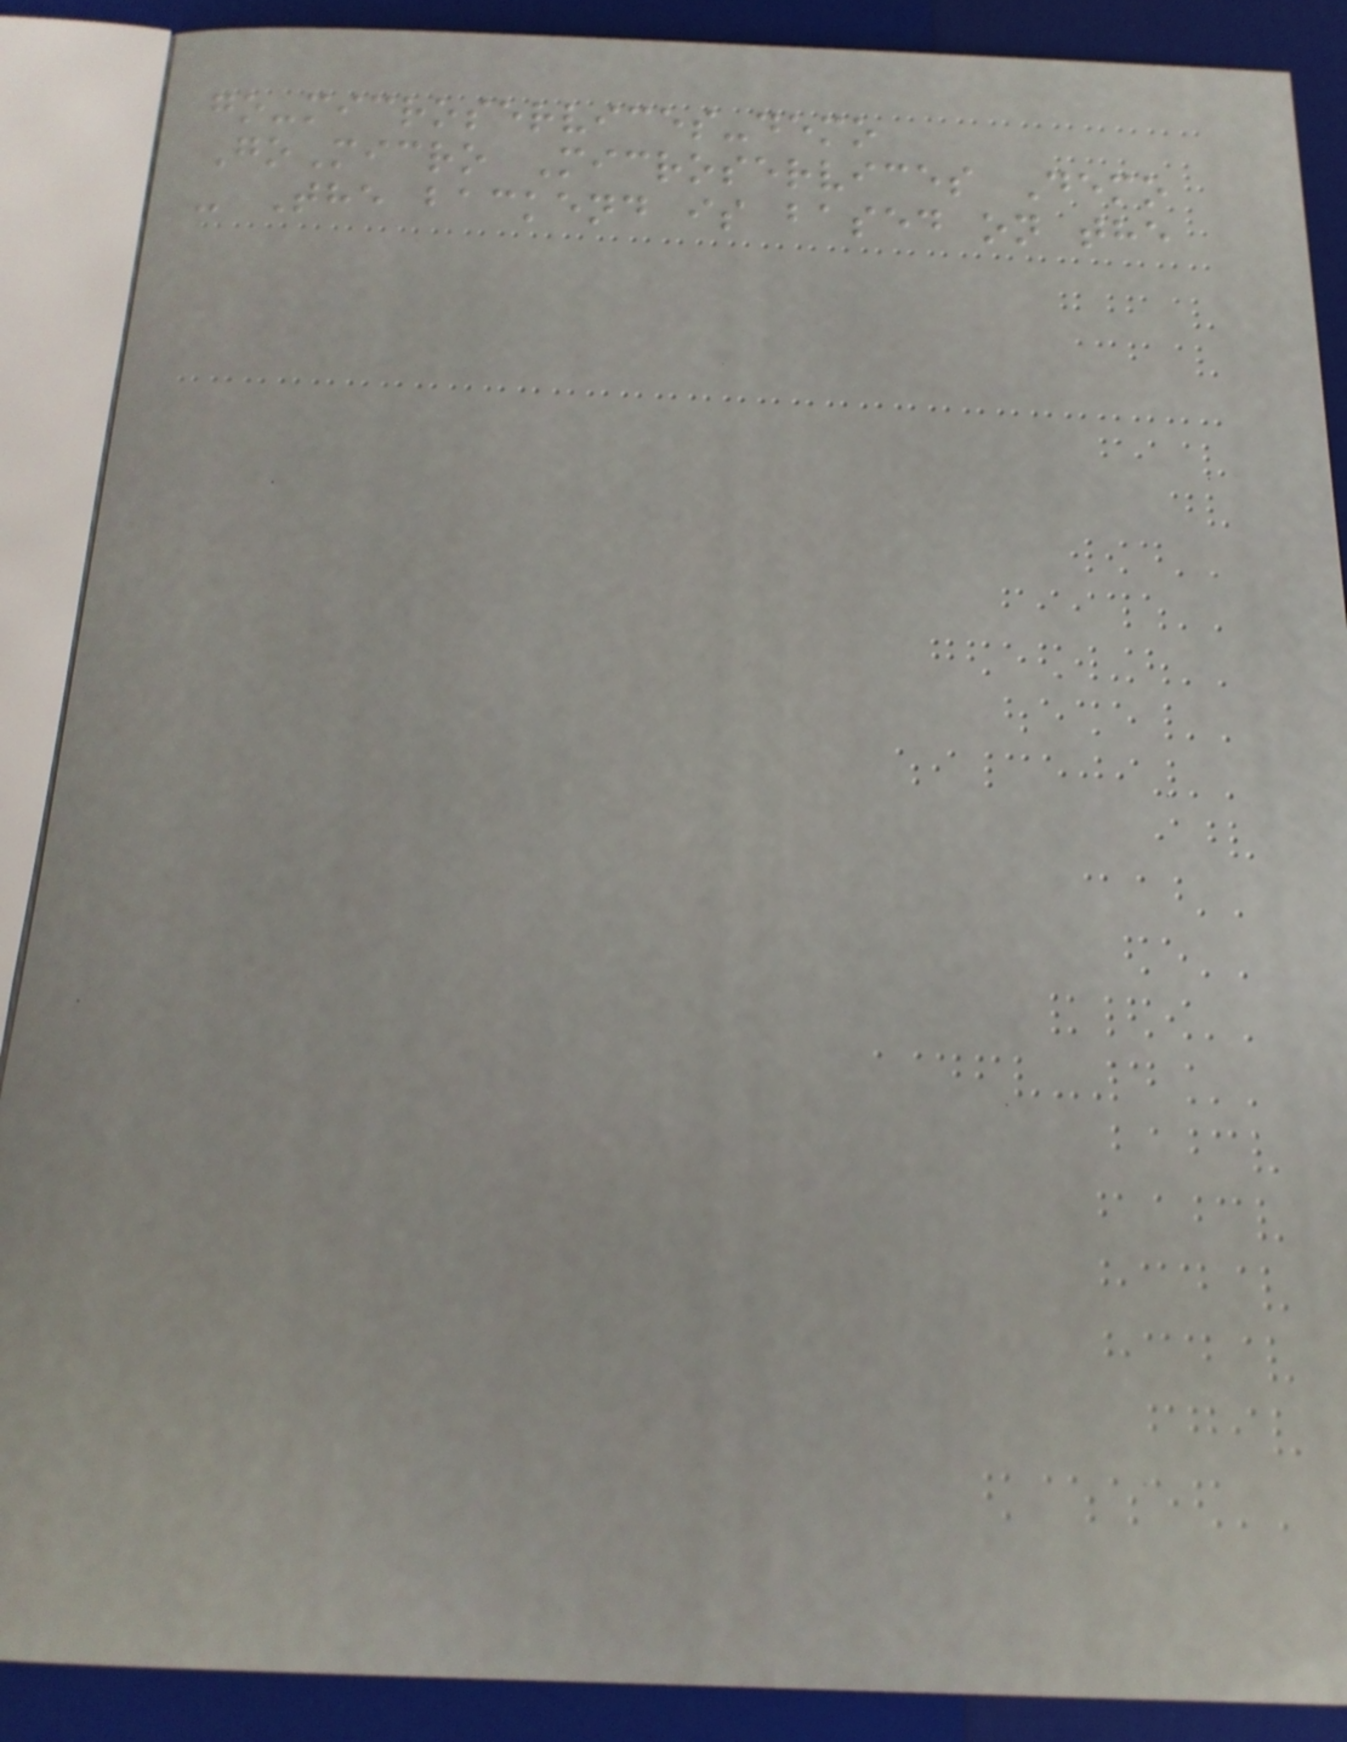go-microservices-demo
GoMicro Microservices Demo
- The backend is based on the
